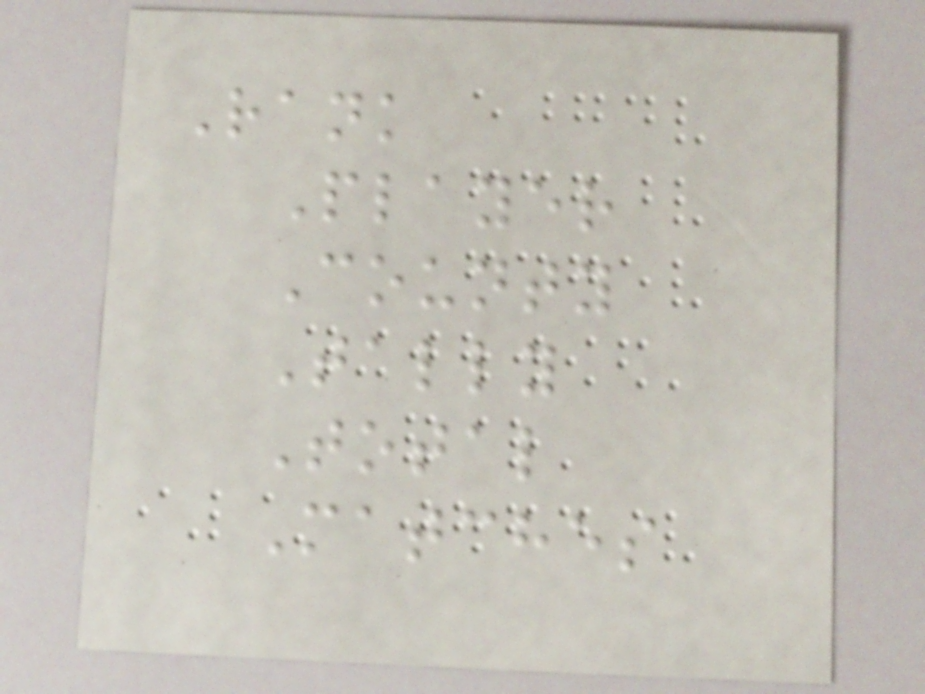Rank
Player
County
Tally
Total
Matches
